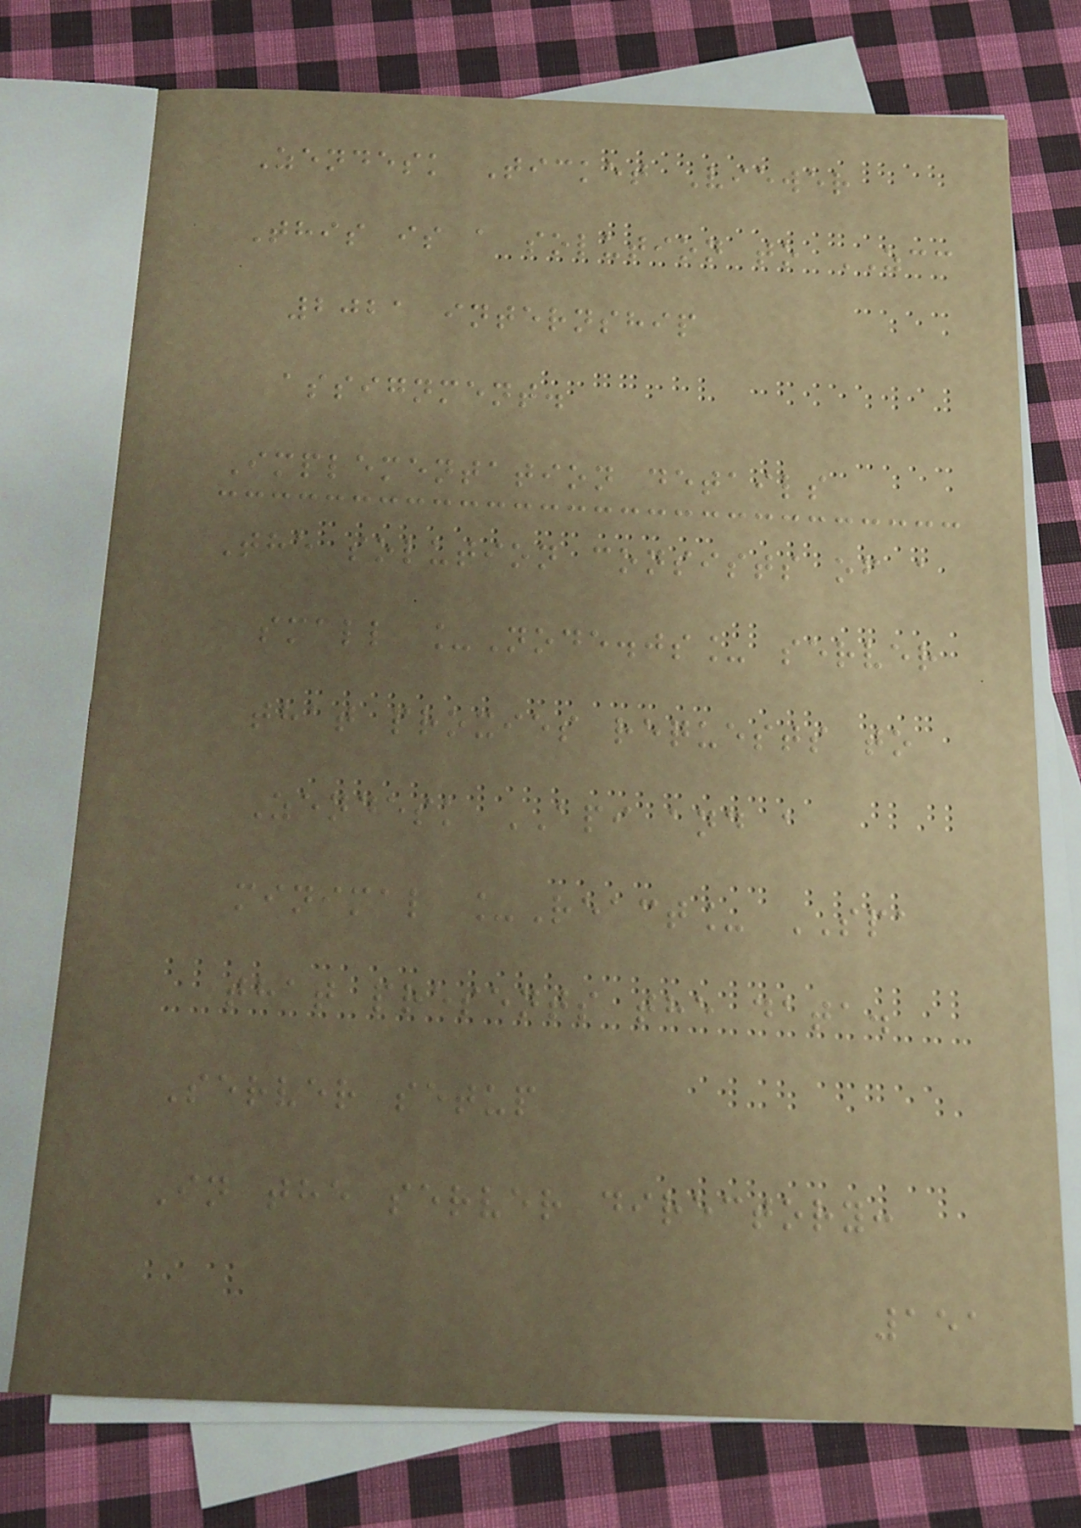Zendesk Ticket Viewer
This is a solution to ZCC
2021 internship
assignment.
Implementation details
The solution consists of a
small _Node.js_ server
that proxies requests to
Zendesk API and a
minimal _React_ SPA
that presents the data.
Server setup
In the server directory:
151
